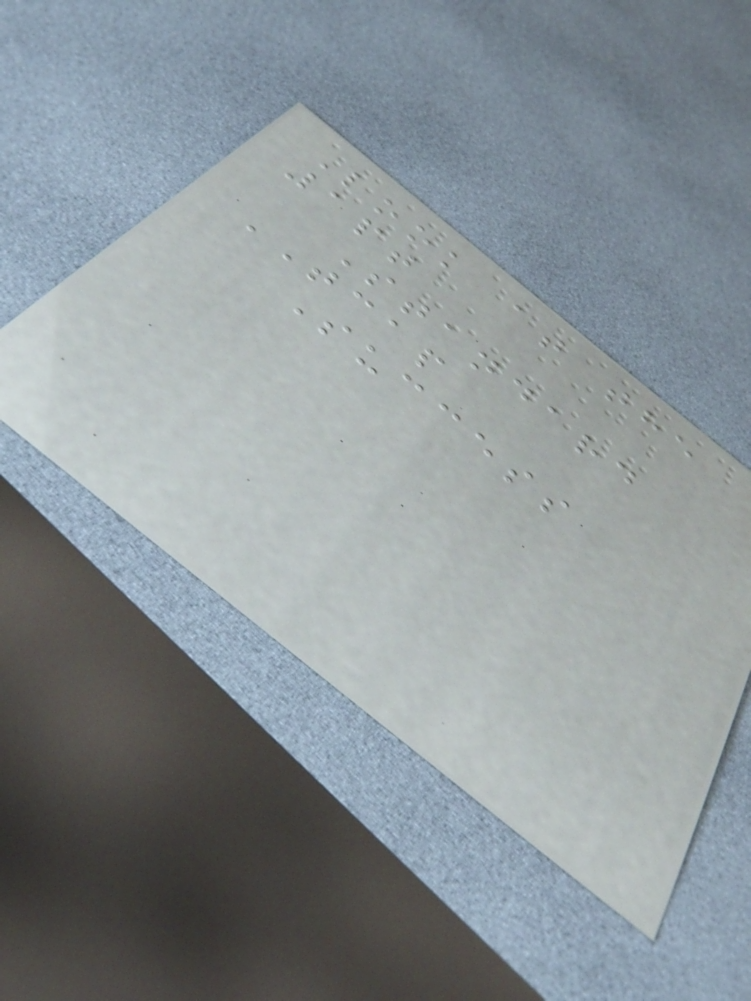Look at the
1pt
Standard
TCAP
Success
